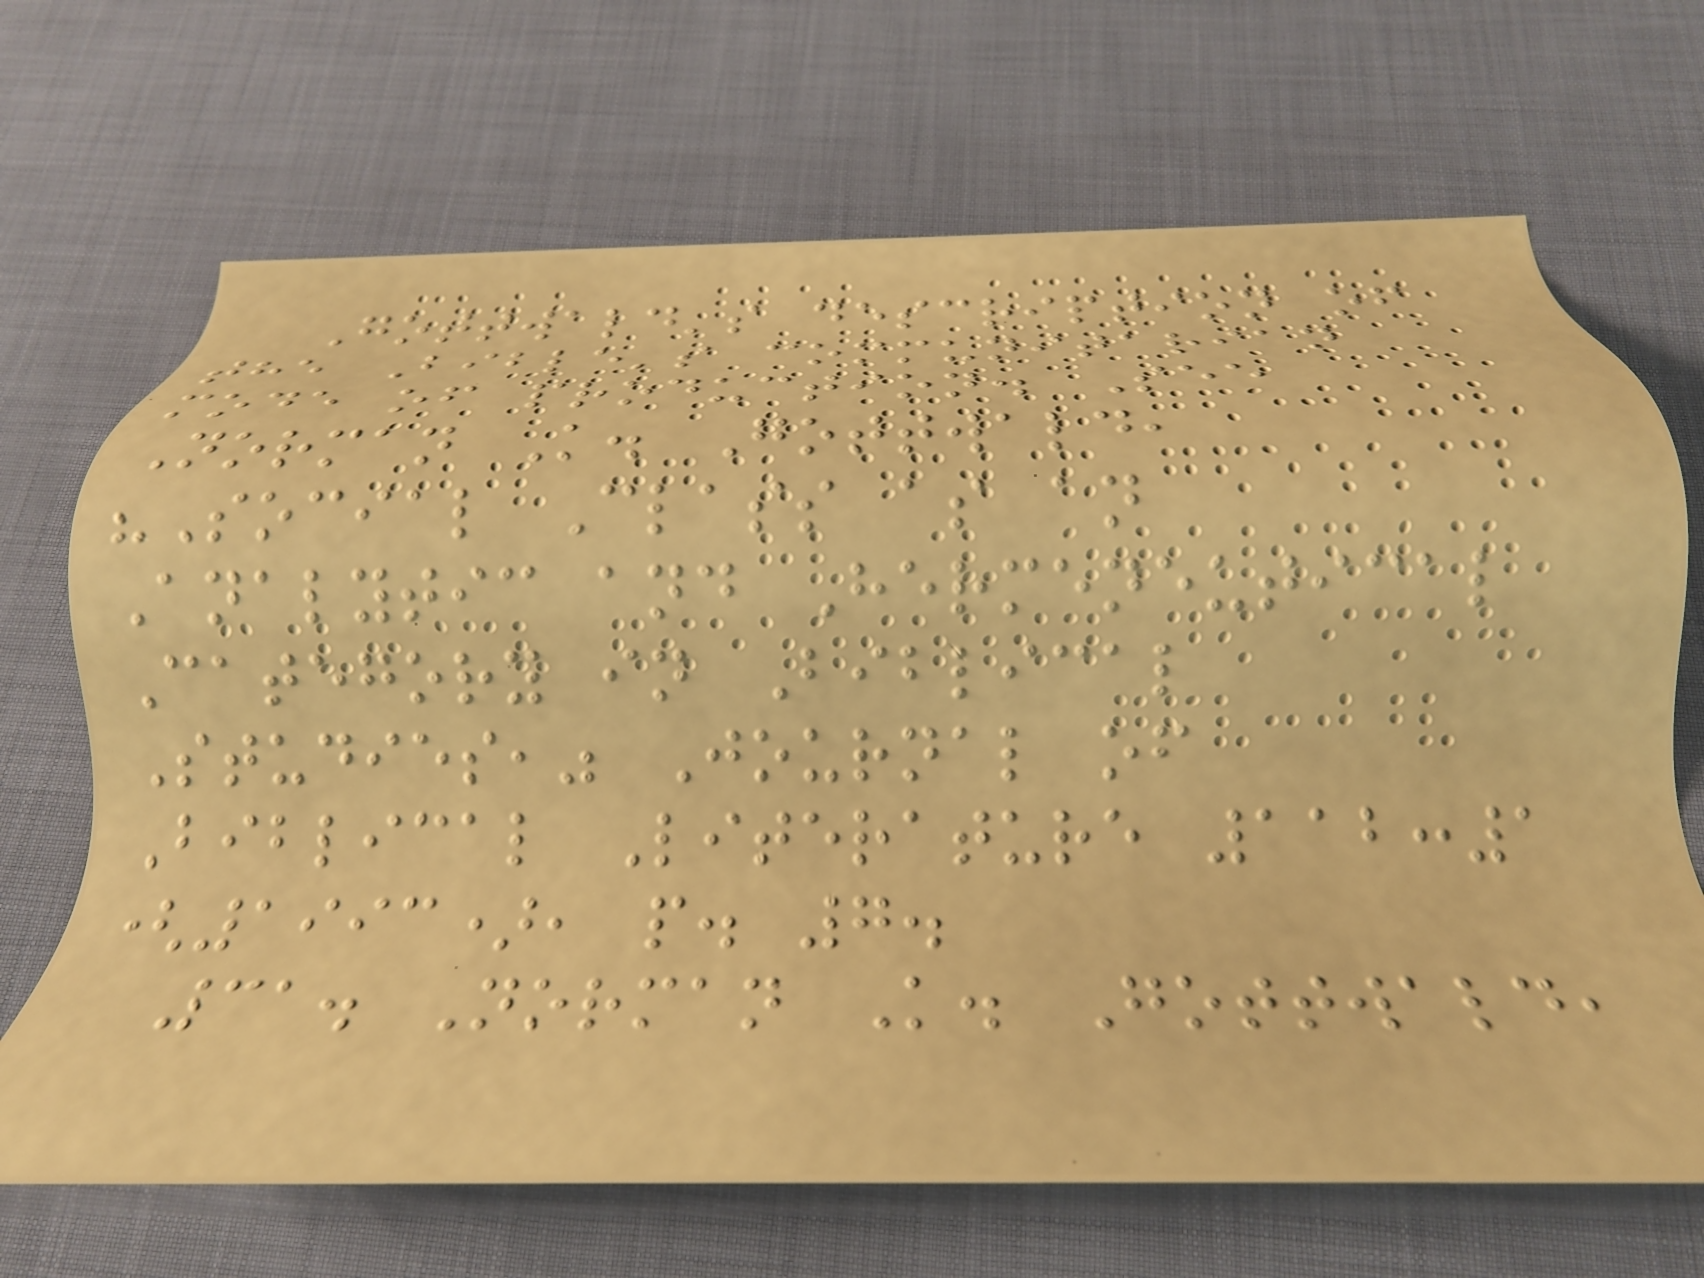Gottwald's description of
the Bible's communitarian
mode of production. See
Norman K. Gottwald,
"Social Class as an
Analytic and Hermeneutical
Category in Biblical
Studies," Journal of
Biblical Literature 112:1
(1993), p. 7.
31. Norman K. Gottwald,
